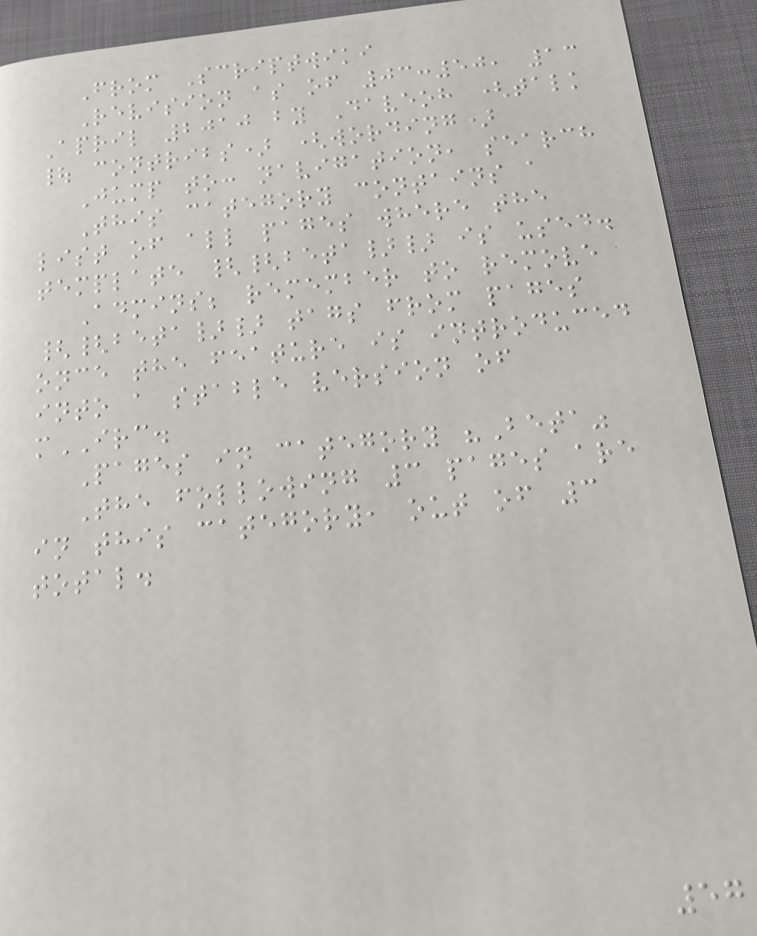From Scriptwiki
Revision as of 03:50, 13
April 2010 by Daveoh (talk
| contribs) (wording)
Jump to: navigation, search
This category contains a
list of all pages where the
template {{beta}} is used.
Admins; remember to remove
{{beta}} tags from pages
once the feature is introduced
into a stable version of
mIRC.
Pages in category "Beta"
The following 3 pages are
in this category, out of 3
total.
57
